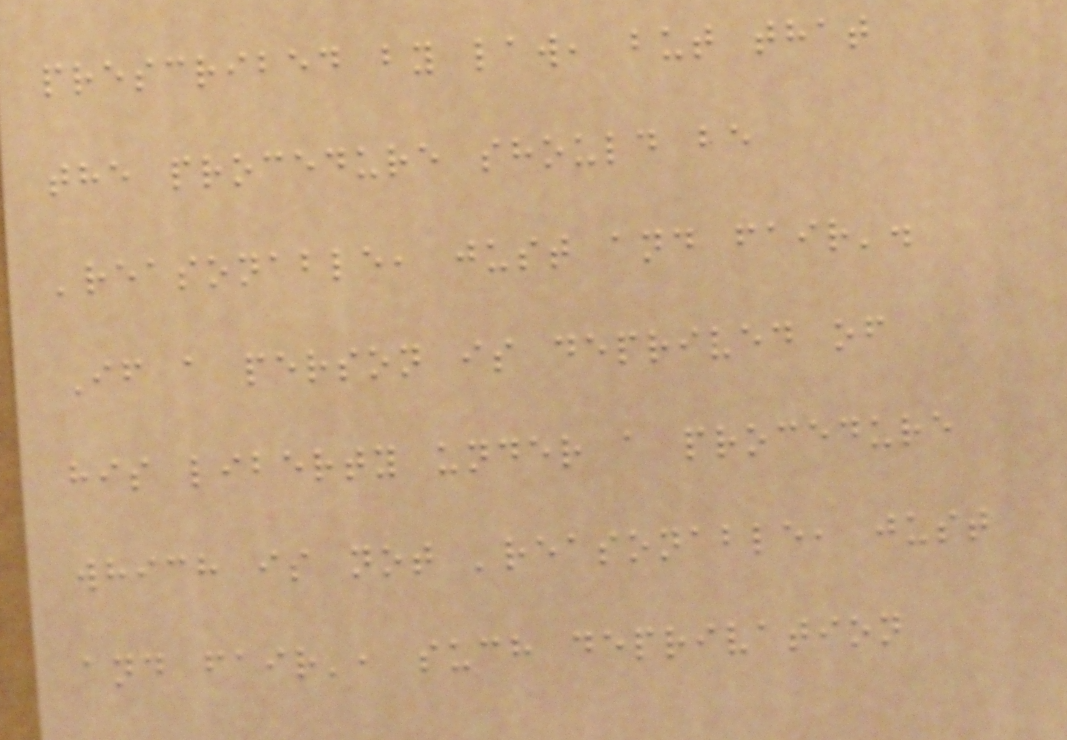prescribed by law, but that
the procedure should be
'reasonable, just and fair'.
If a person is deprived of
his liberty under a procedure
which is not 'reasonable, just
and fair', such deprivation
